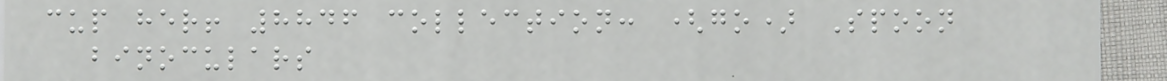cup her! 8846 collection: (go) Spoon
binoculars
